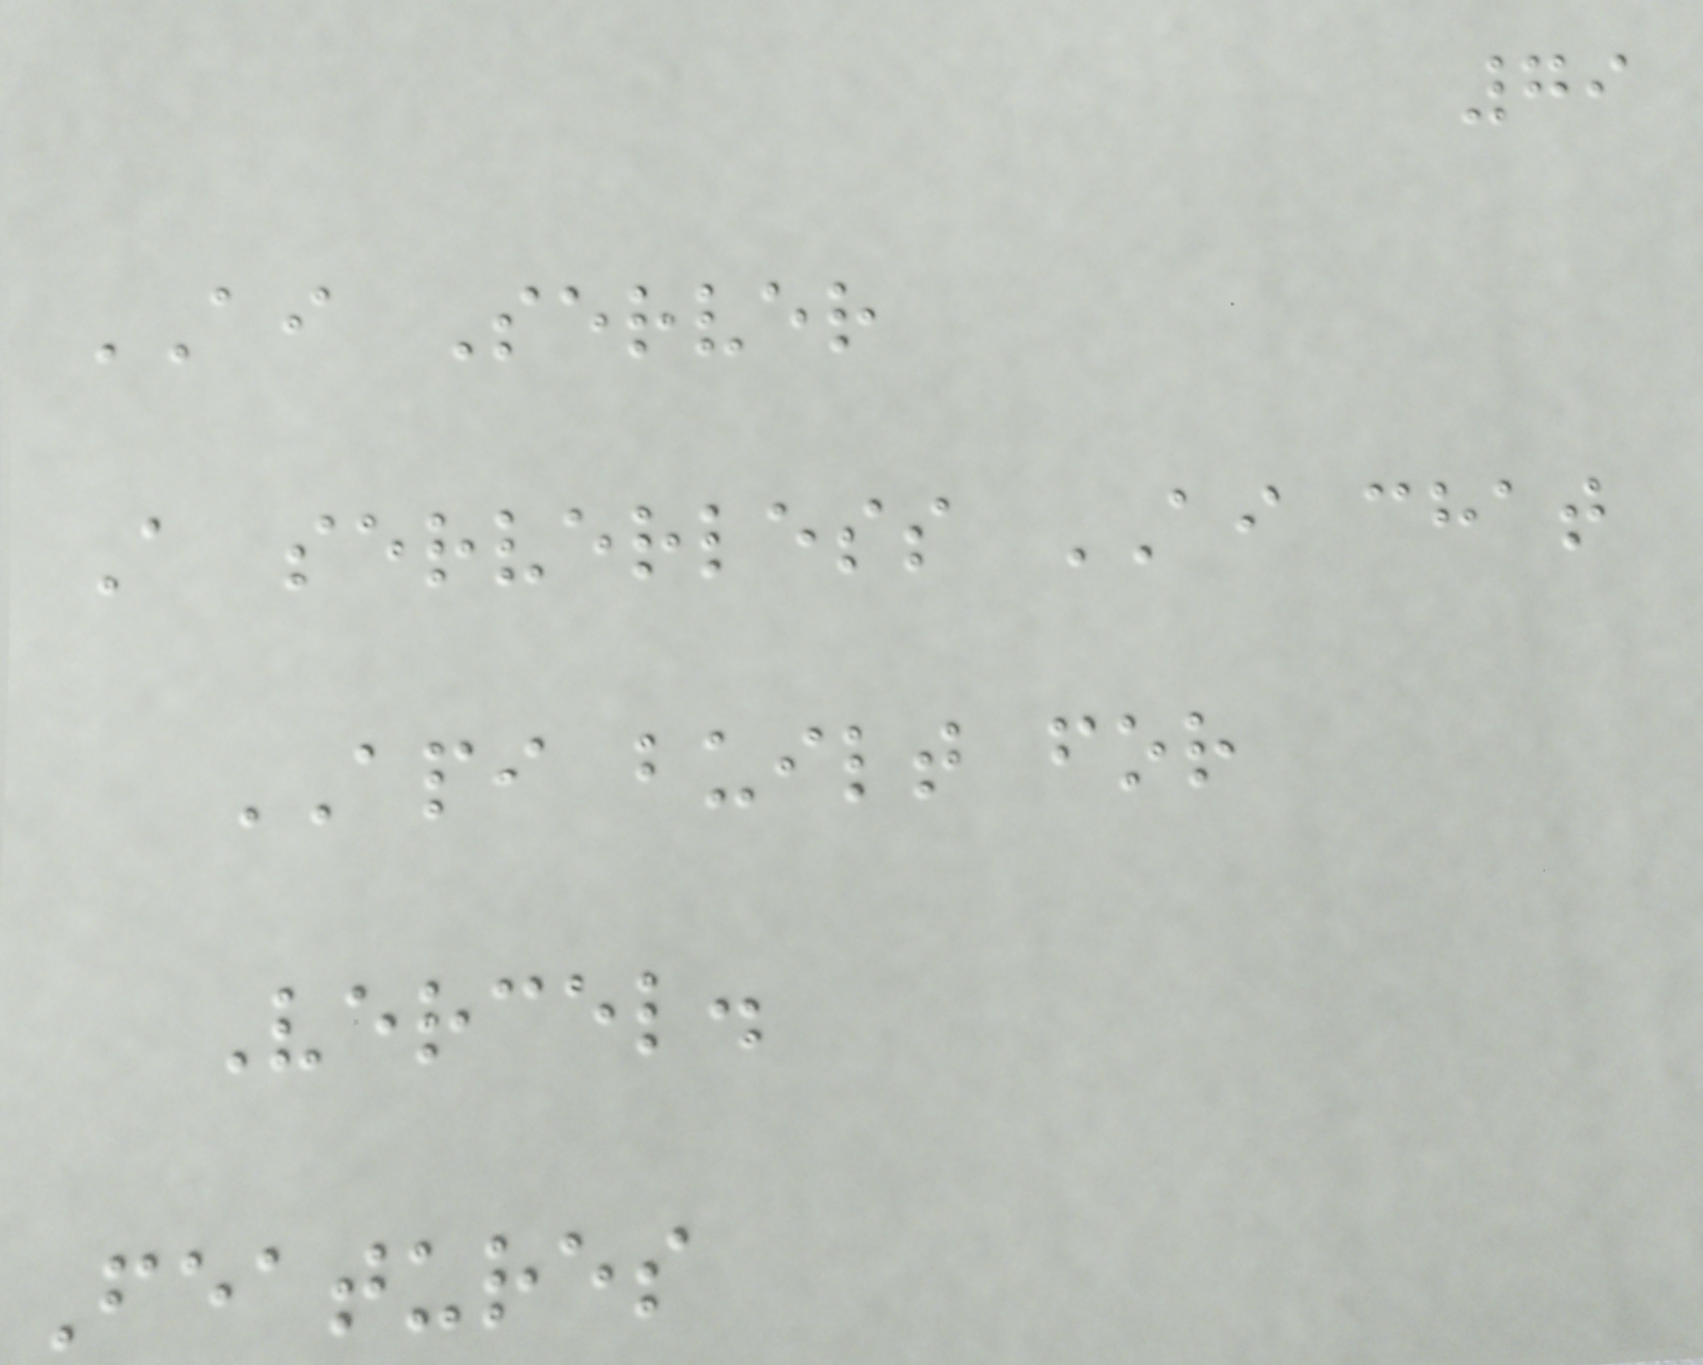79
AI Server
A serverless AI chat
API built for
Vercel.
Features
